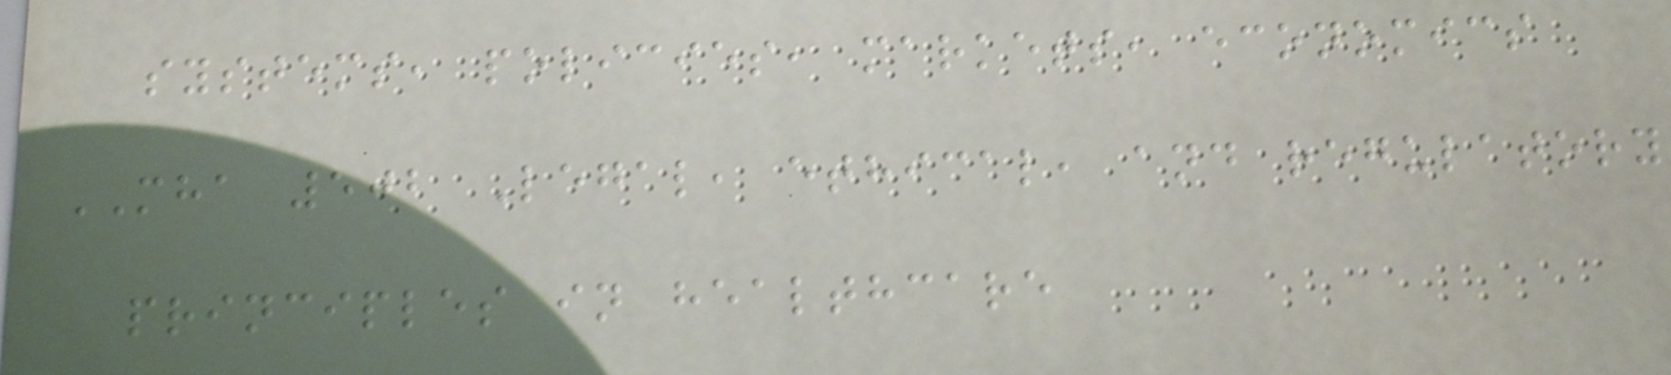systems, policies, markets, economics
MHA 502 Legal, ethical, and regulatory
principles in healthcare
